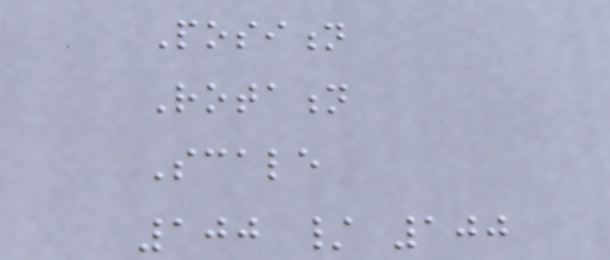Position
Rotation
Scale
100 / 100
